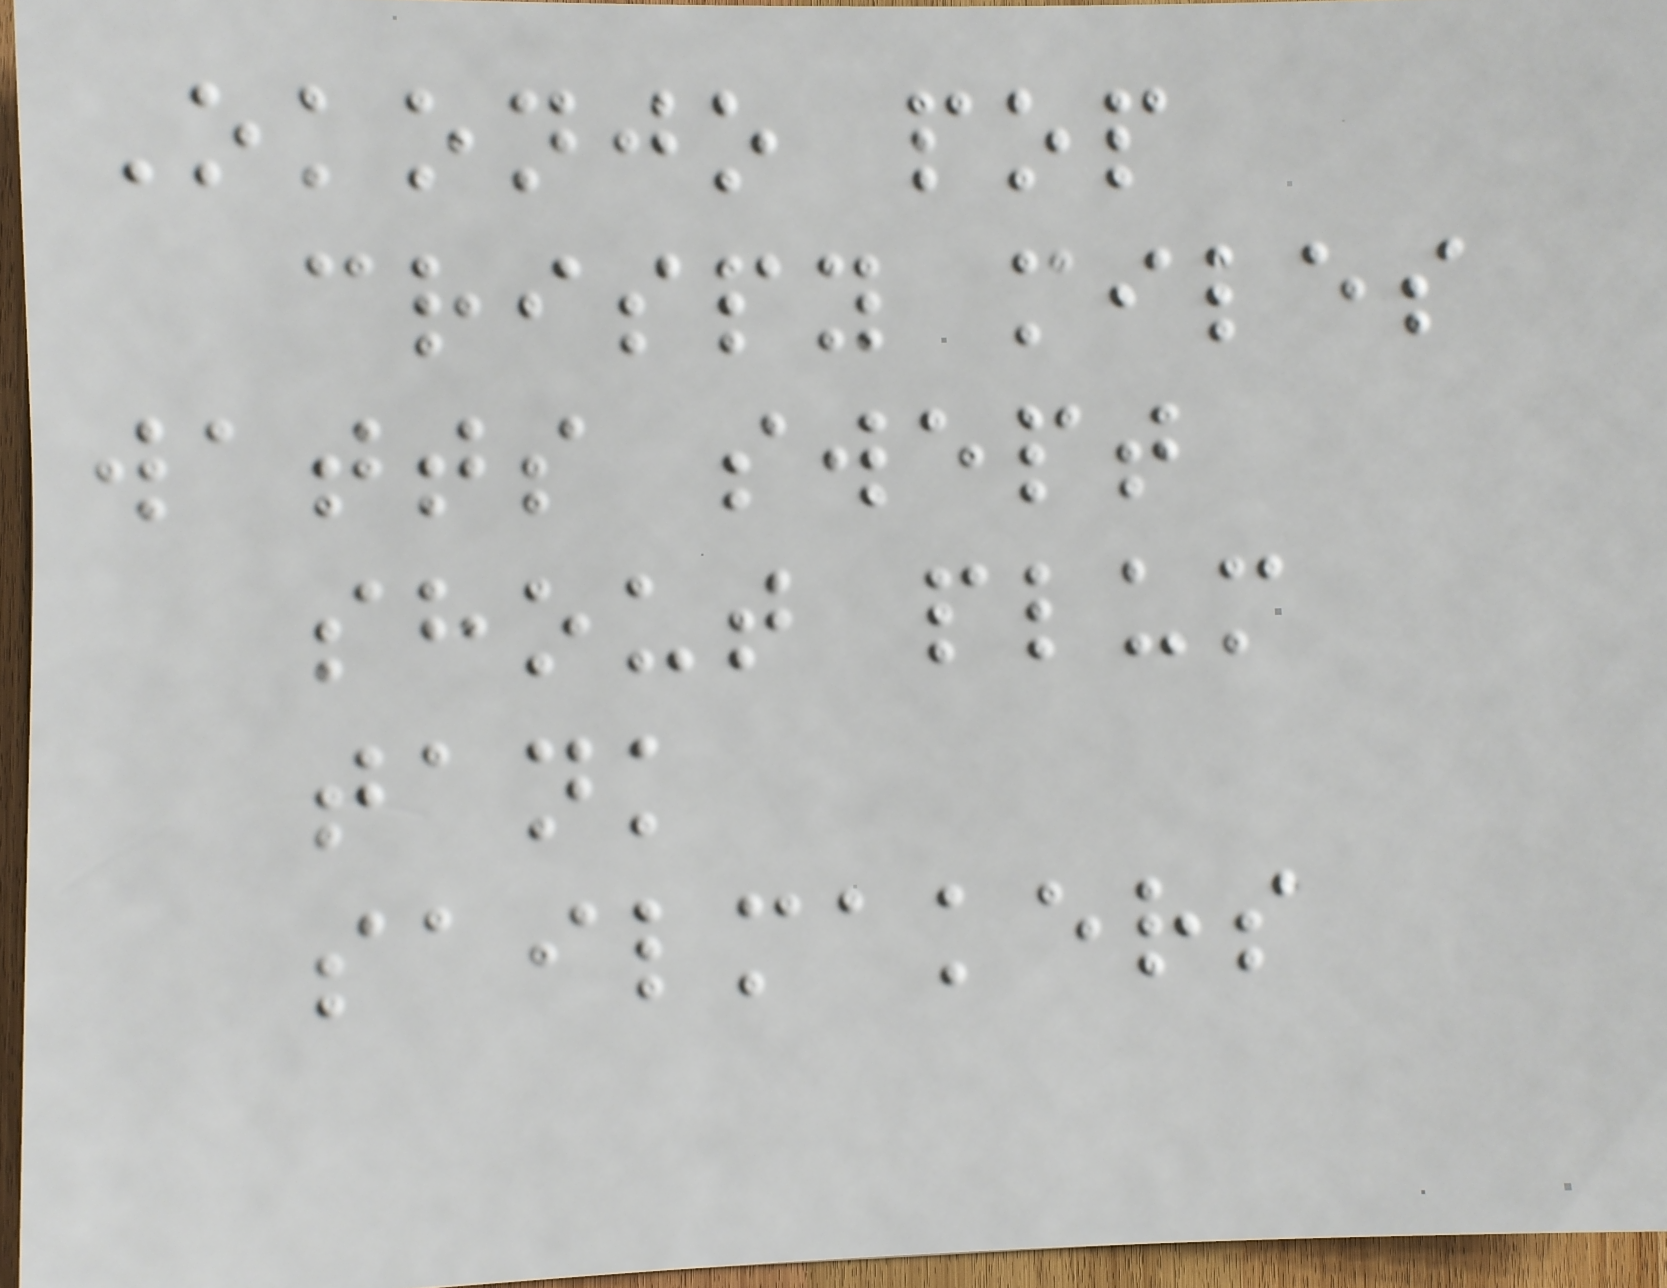Okonjo pop
crispy miles
watts swept
shout plum
tank
sailmakers
